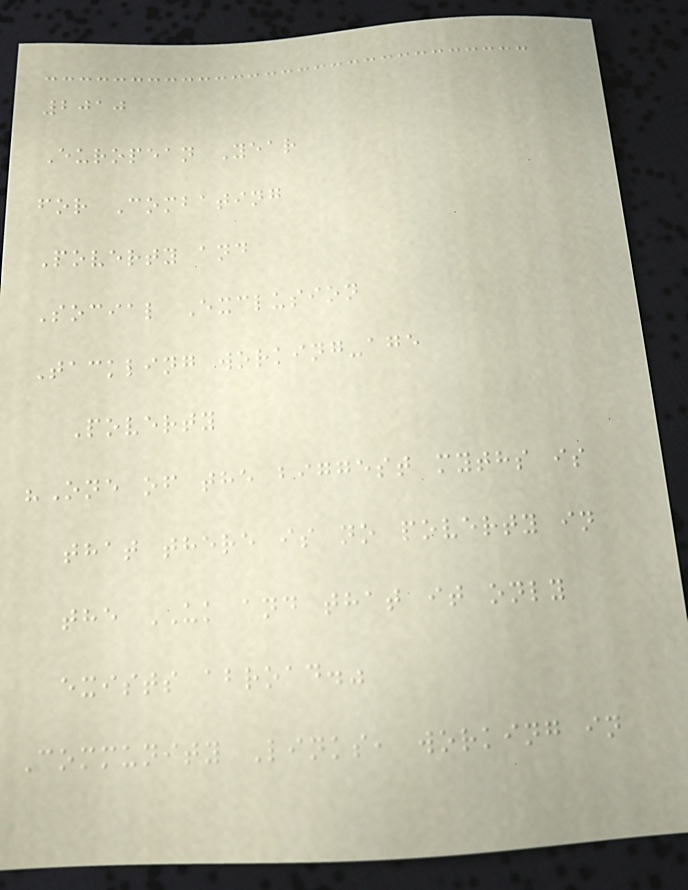2010
European Year
for Combating
Poverty and
Social Exclusion
Tackling working-age
Poverty
"One of the biggest myths is
that there is no poverty in
the UK and that it only
exists abroad."
Community Links, working in
